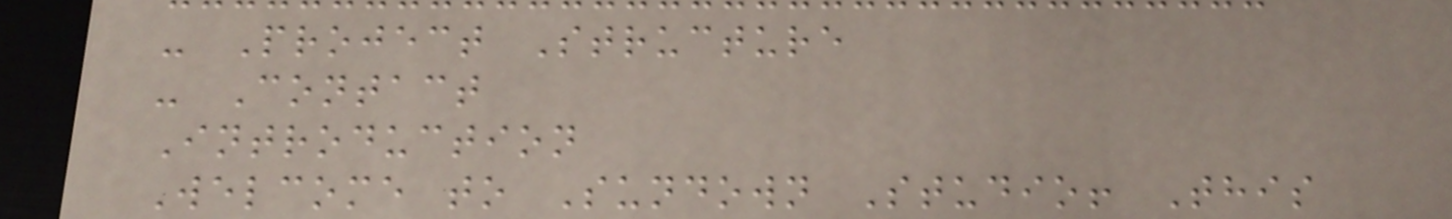- Project Structure
- Contact
Introduction
Welcome to Sundown Studio! This
